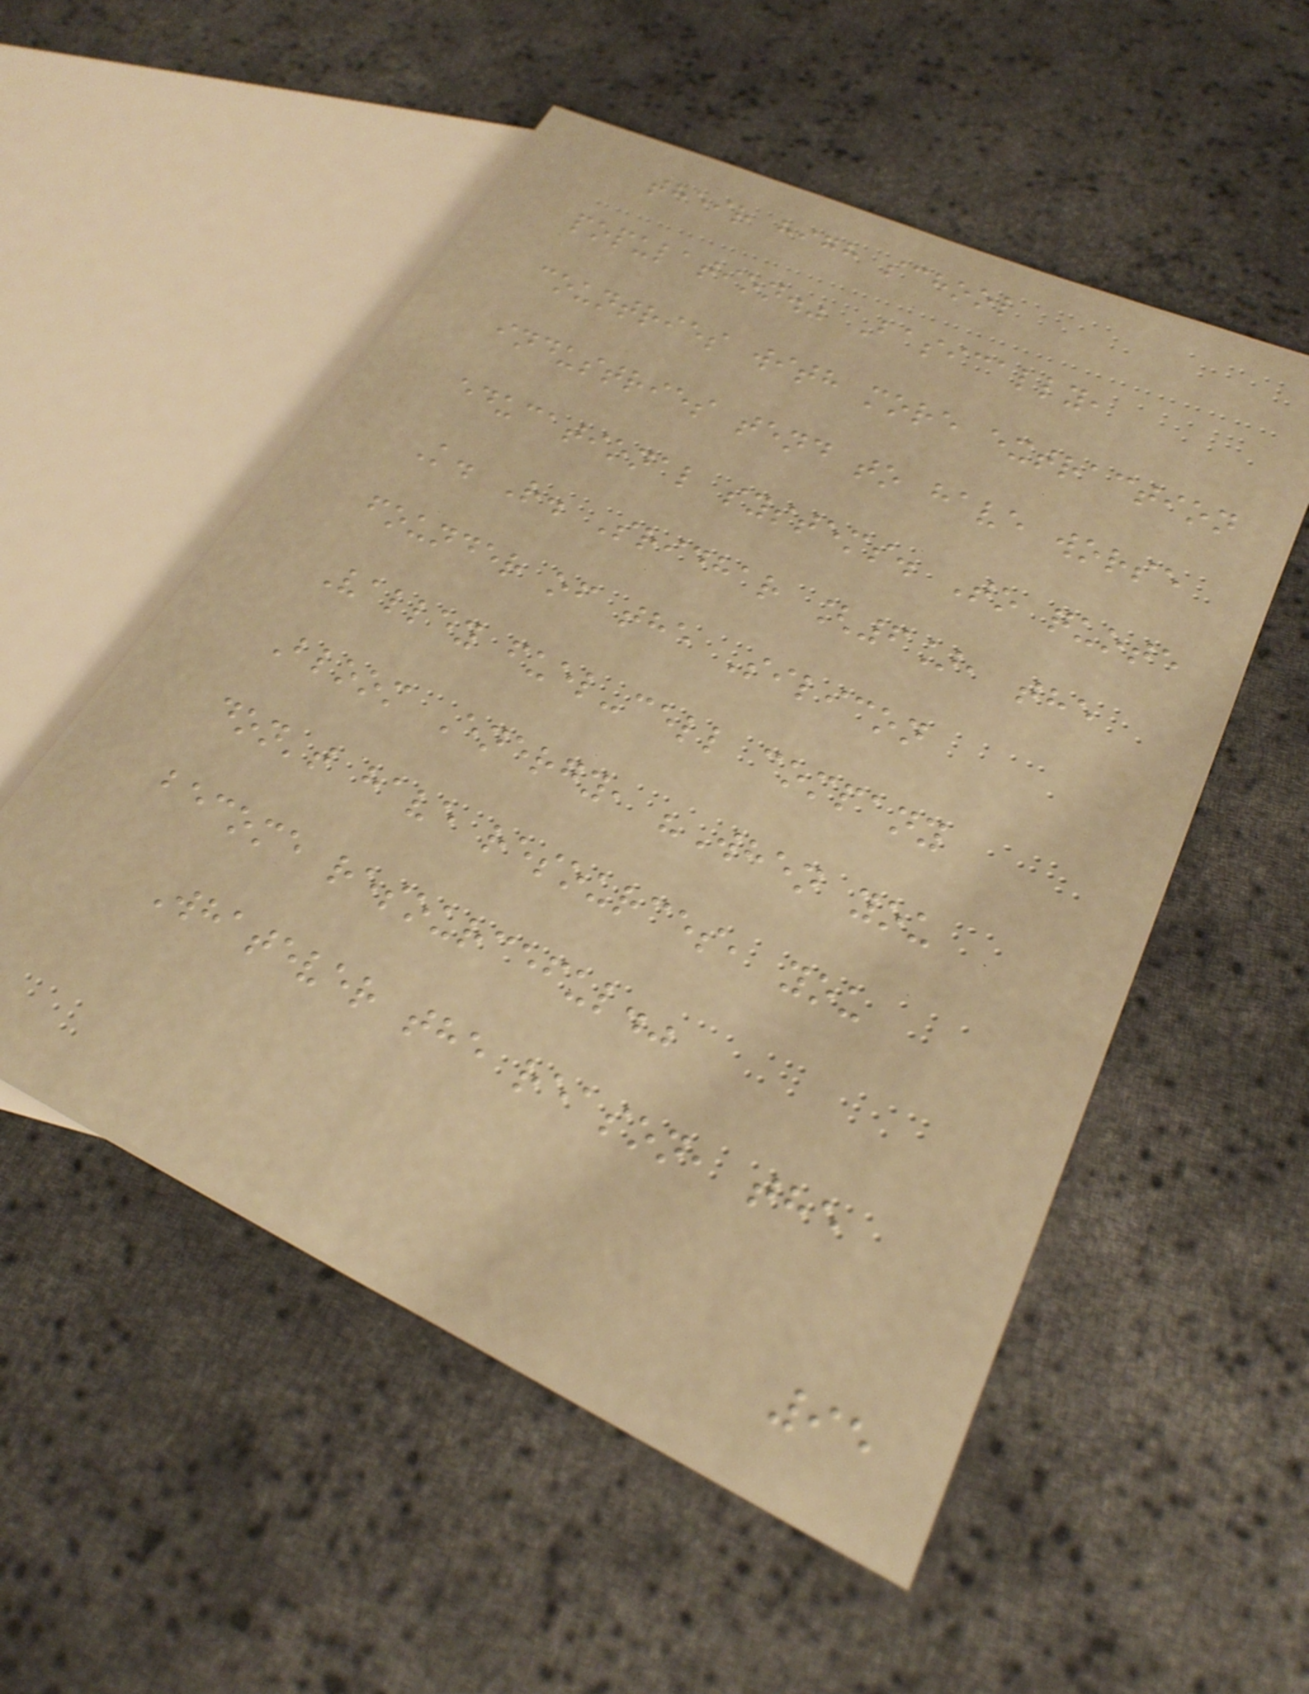their high school
population." Basically,
countries with more extraction
industries tend to have worse
educational systems. To quote
K. R. Sridhar [6], the
founder of the Silicon
Valley fuel-cell company
Bloom Energy, "When you
don't have resources, you
become resourceful."
Whatever the reason, the
95
